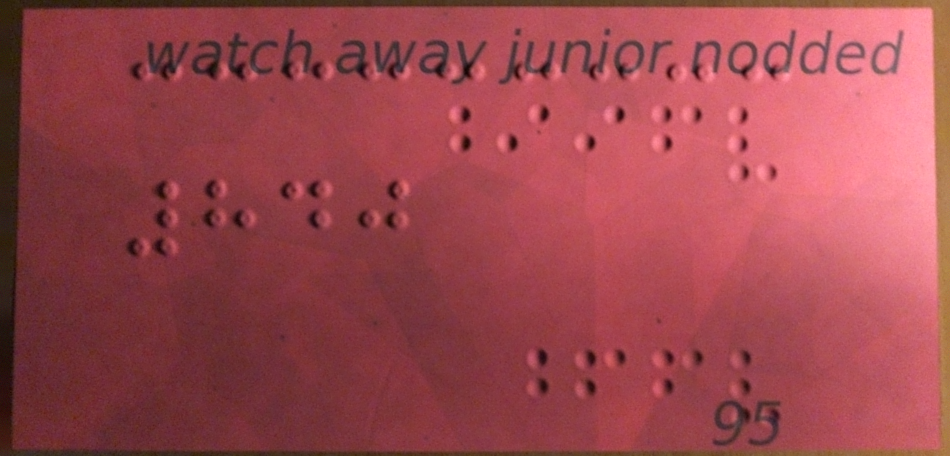840
